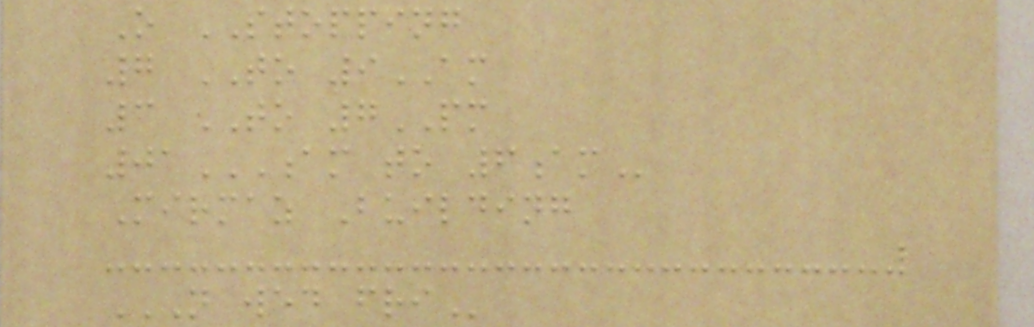O STOPPING
7 TO 9AM
3 TO 7PM
01AM TO 6AM
Mirmaz Building
N WED FRI
